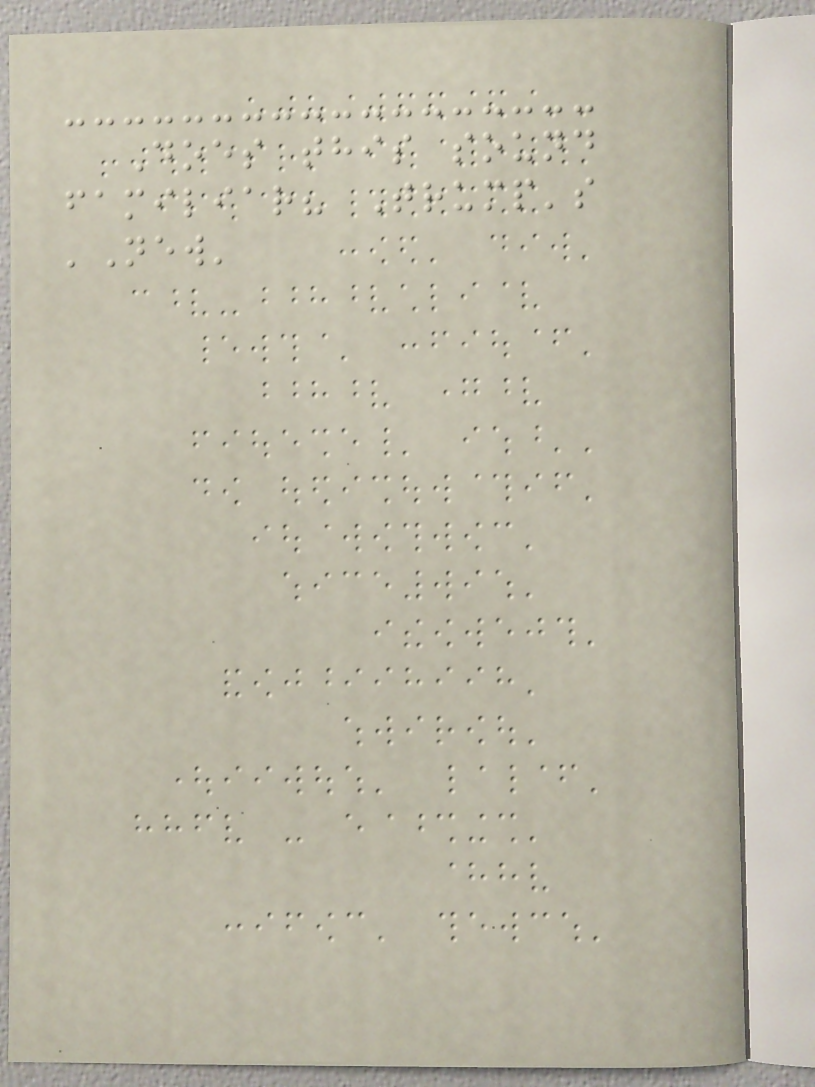Does this sound
familiar? Trump's
'New'
